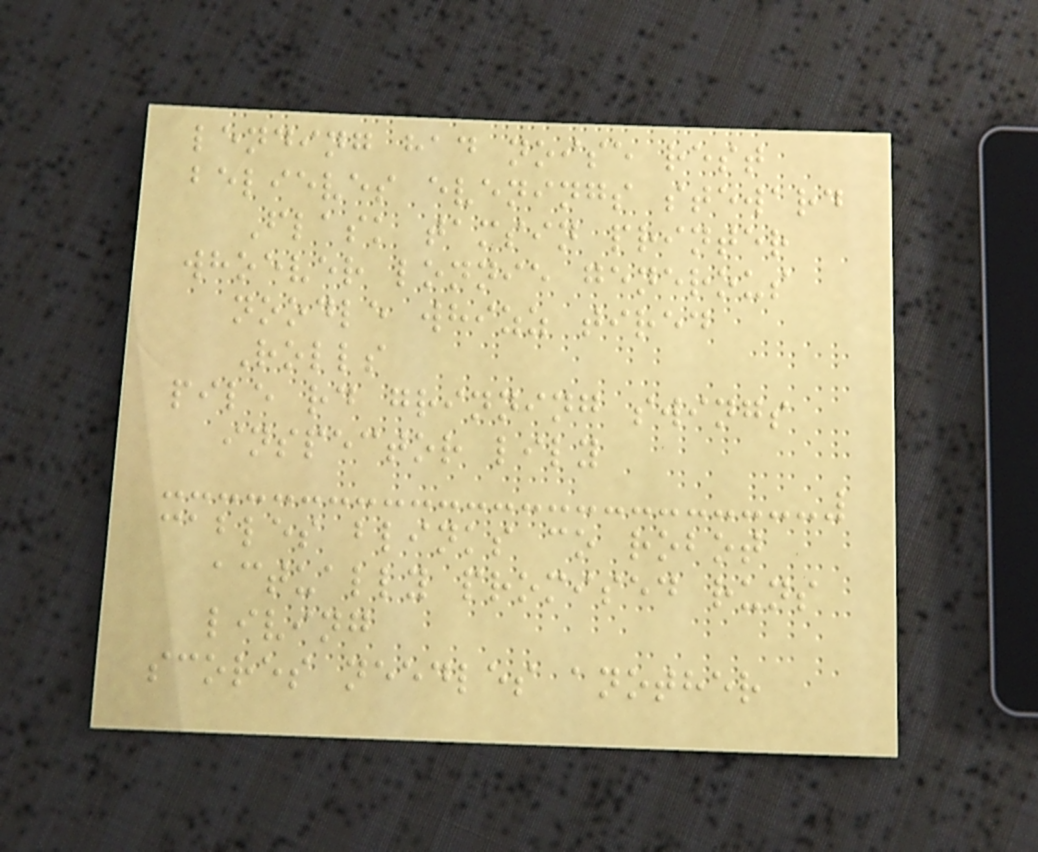lending had noise rest
believes evenings steward
Flask tamsin printer
whoever lonnie generous
noodle whizz tired
Rolls
pile rd grinning swings
inspector lily
cables blinks co robot
actually promised runs
living
scores needles another
